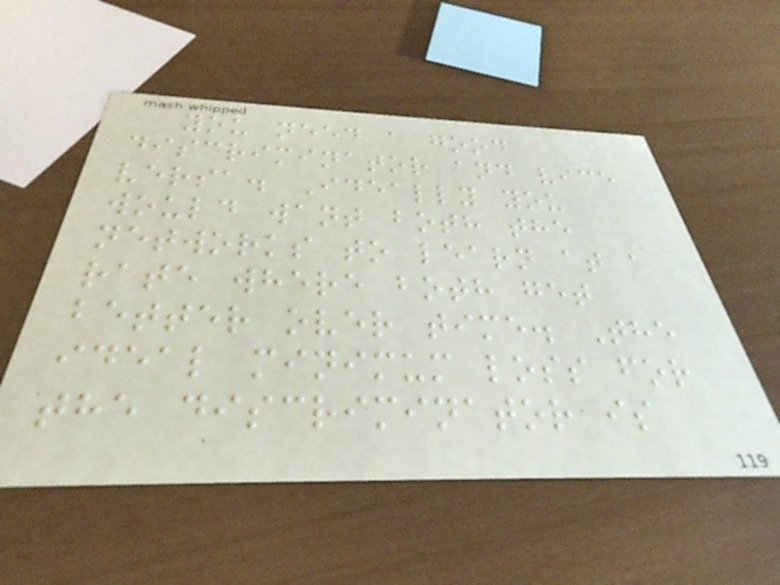you need a good
discriminator and vice
versa. Ideally you
would want both the
networks to learn at a
rate where both get
better over time. The
ideal minimum loss for
the discriminator is
